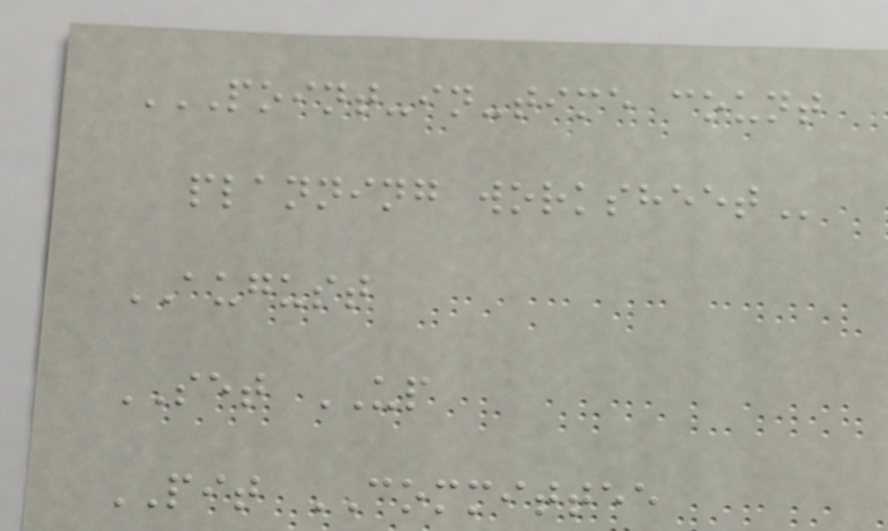POINT-IN-TIME COUNT
PLANNING WORKSHEET
AUGUST
SET UP
PIT COMMITTEE
